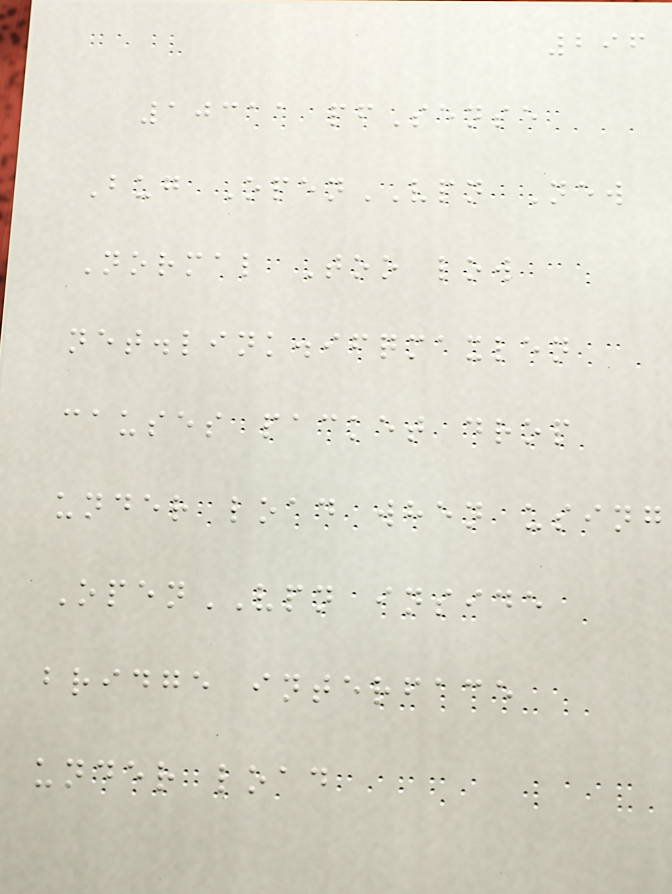296
10311 pfSense
Bug OpenVPN New
Normal Too low
net.link.ifqmaxlen
causes packet drop
under load when using
OpenVPN inside
bridge interface
under load
